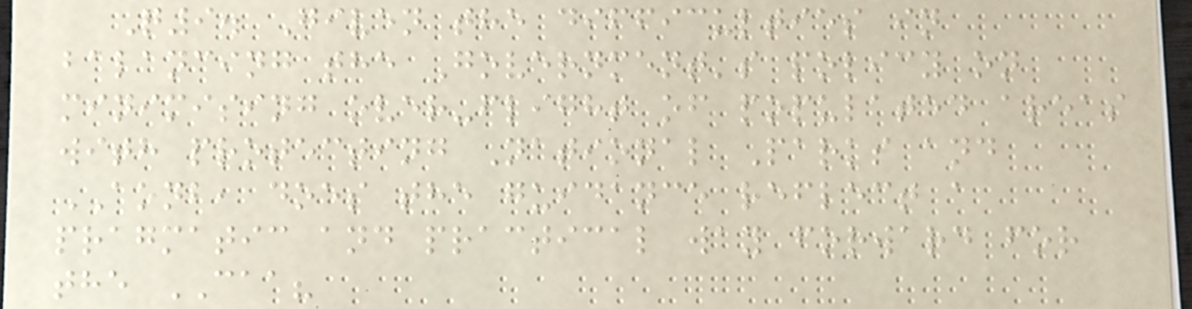Q9. Given the difficulties in
balancing the Government's policy on
minimising over-flight of populated areas
with protecting National Parks and
AONB, does the guidance reflect a
pragmatic and practical way forward for
the CAA?
